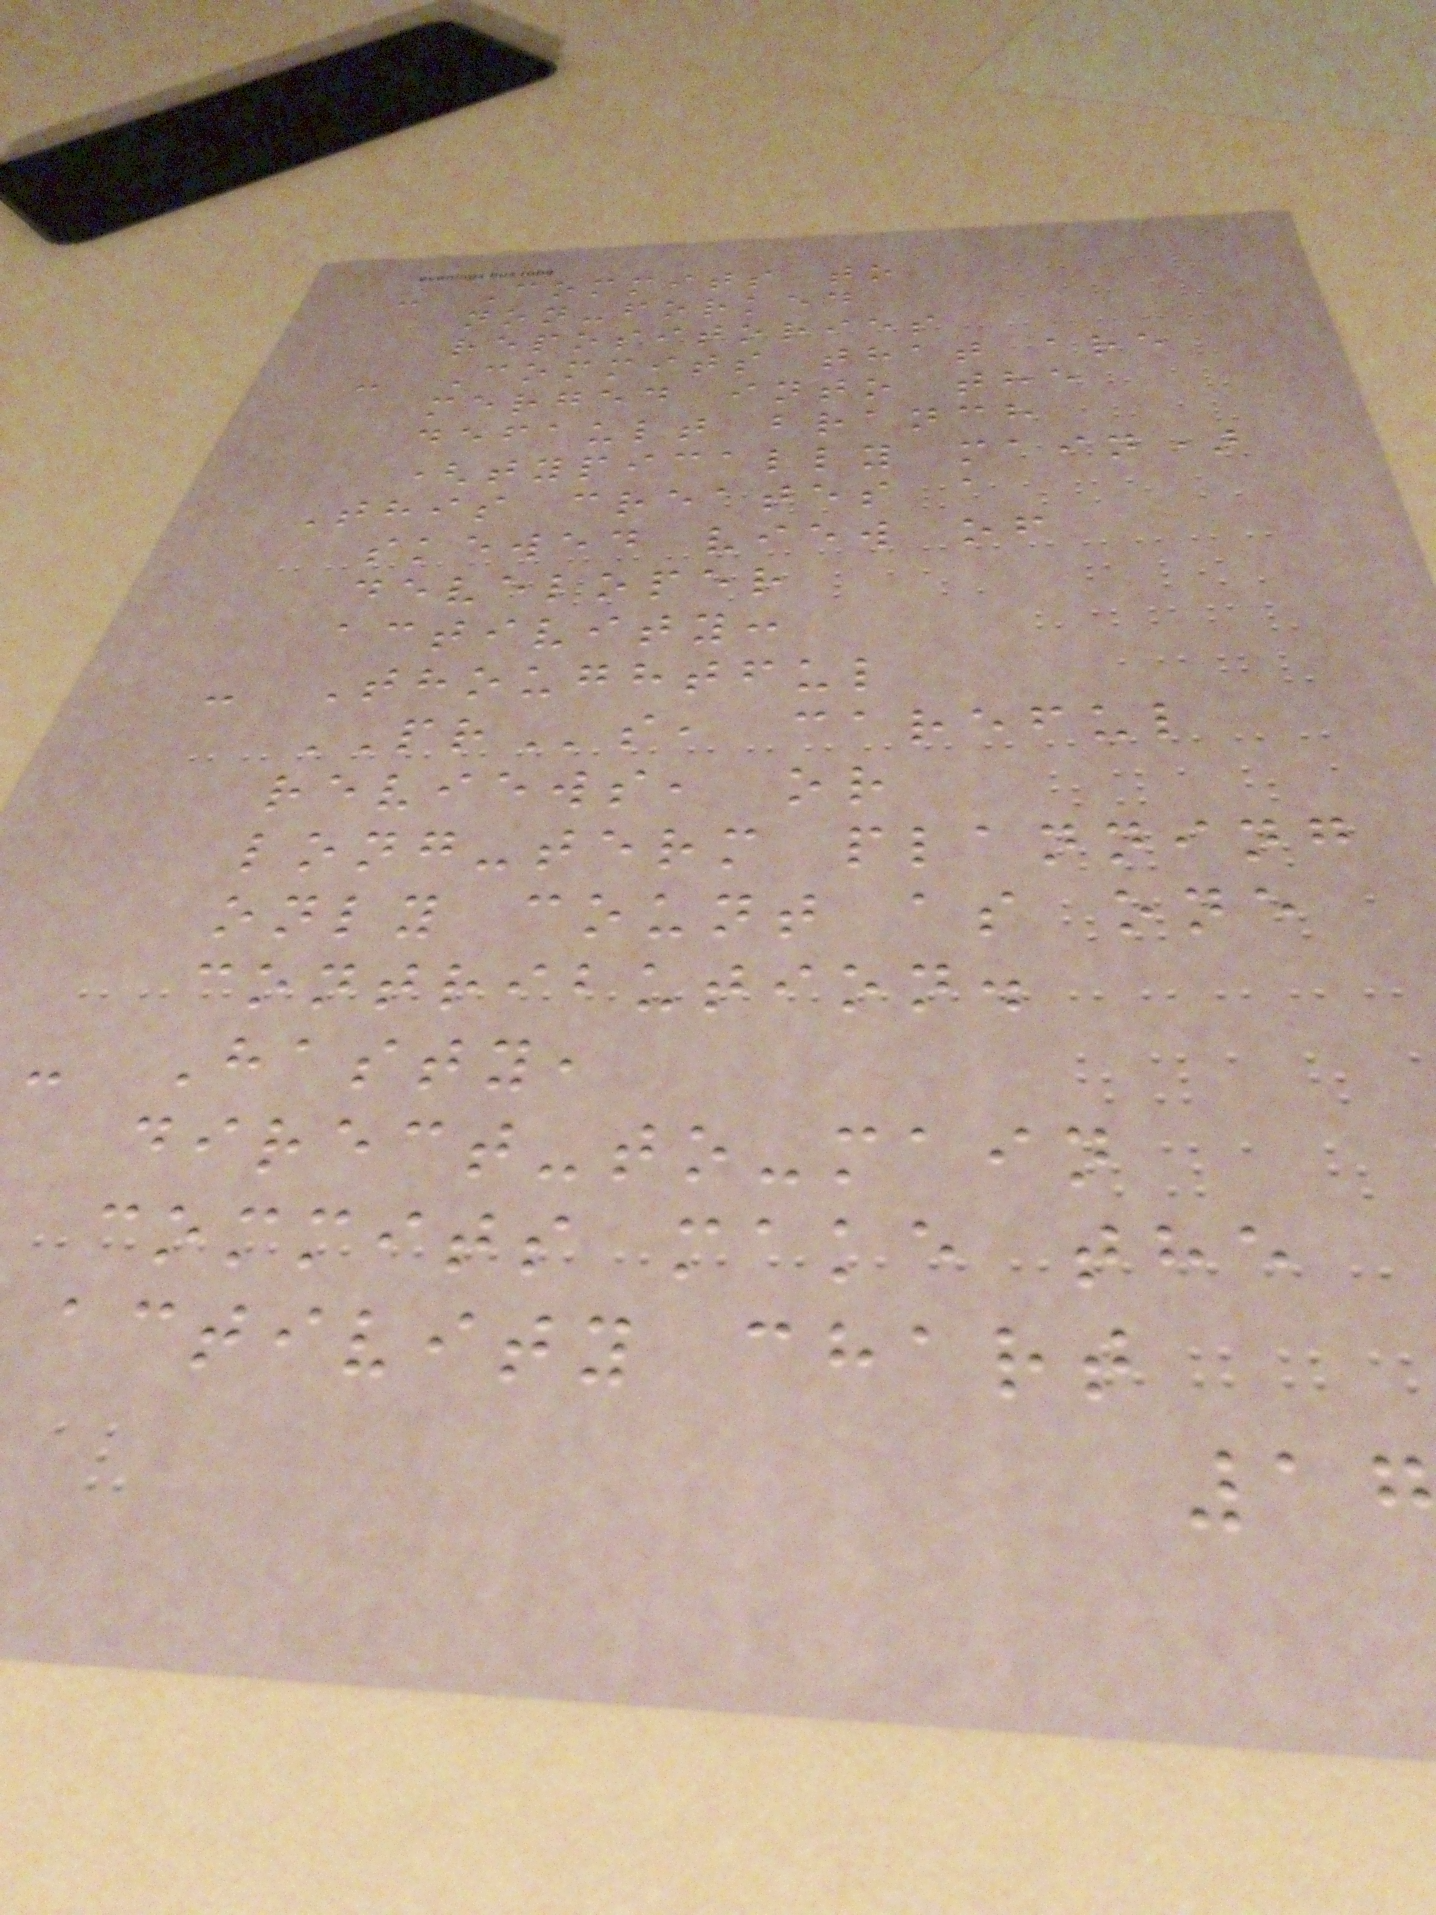- Commits to
non-forked
repositories
- Commits that are
merged into the
default branch
(typically main)
This creates a
skewed view of
developer
activity:
- Thoughtful
PRs, careful
reviews, or
long-term planning
only count as one
contribution.
- Hasty,
direct-to-main
commits make the
activity chart
